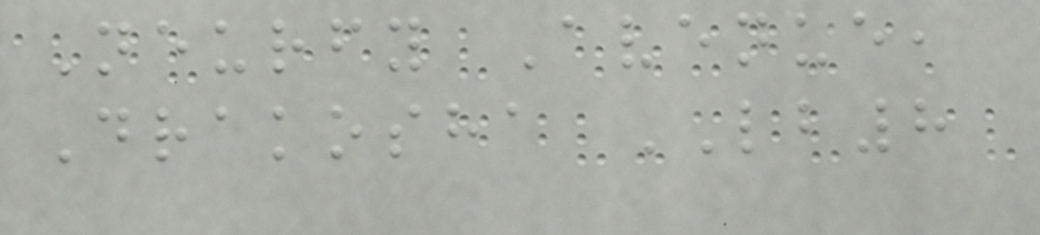Neurfy Avenue,
Drakosha LB8
